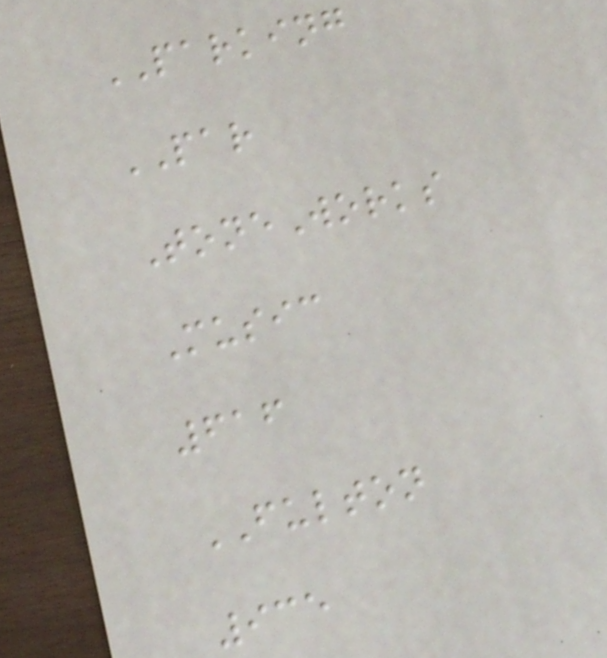PARKING
PAR
ToneWorks
Music
616
FULTON
935
